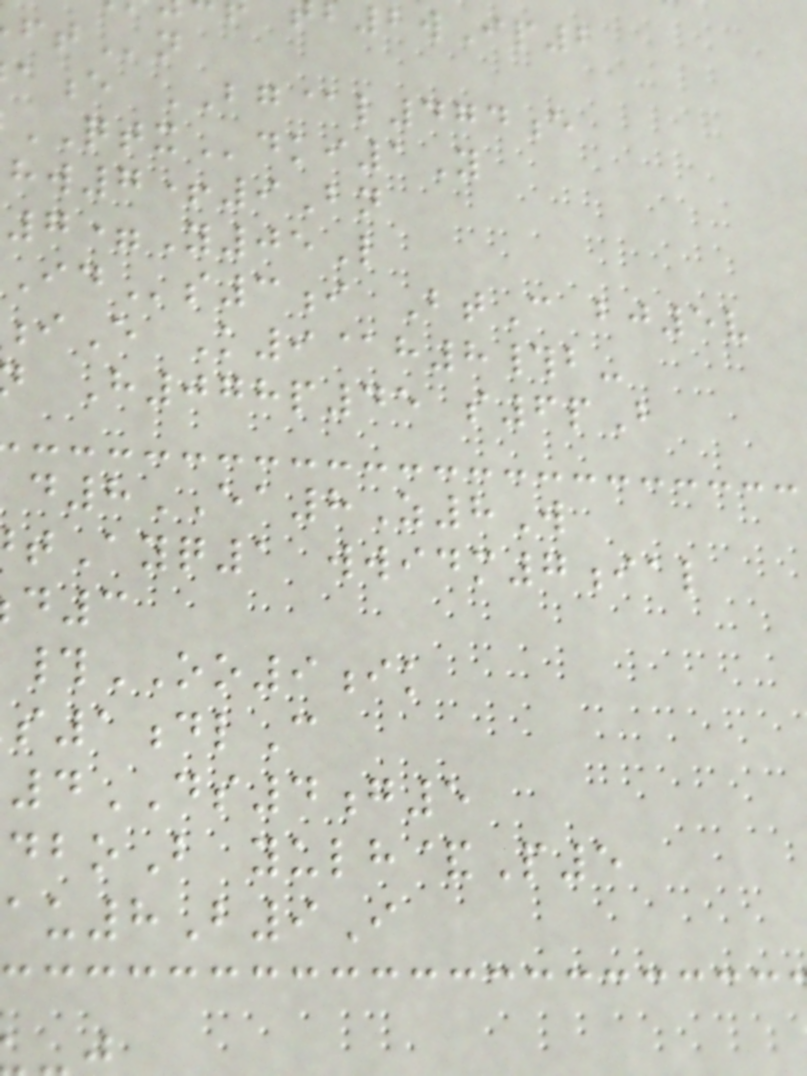b2wIp2
e BG@l474e
QTXdki1Y
w7+9Bn
7=Y05L
s3i BtC bj5v
iE K9@h8#b-
H078p45 s6pB
d8EA8Z8W
tAyq1 wwidm7ial
#OO9ik
1dlC
4DS4g5
oB yulh&P5
u8B9I
